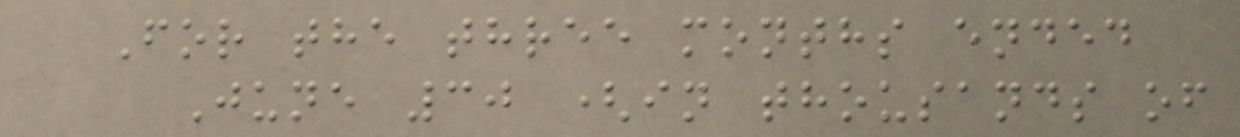For the three months ended
June 30 (in thousands of
